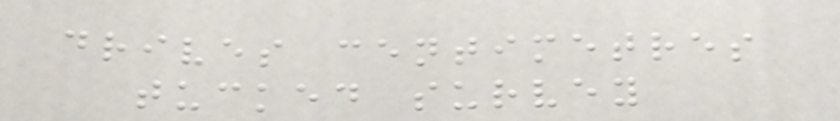drives centimetres
tucked survey
